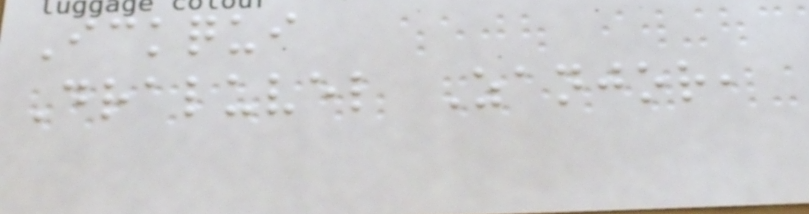Ickqui
Draluvel Zanjor,
